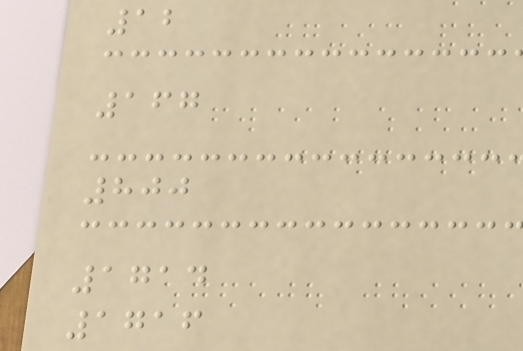12
167
800
1714
1716
